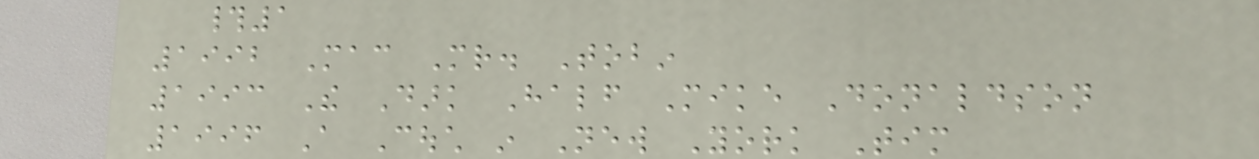#1
1992 Mac Mr. Tobin
1993 The Dark Half Mike Donaldson
1996 A Couch in New York Tim
